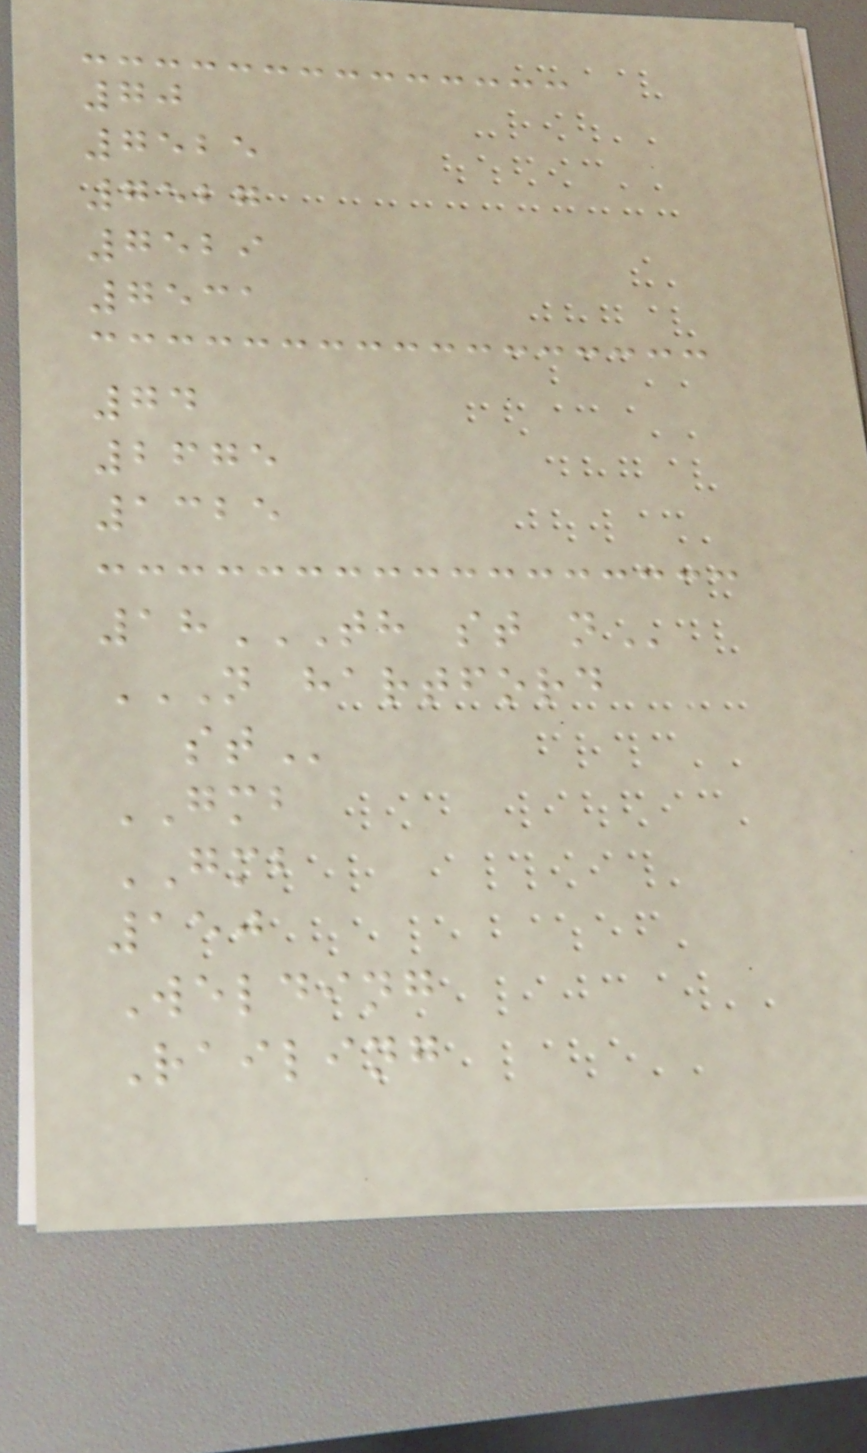70
7525
7527
7529
7531
74
2675
1325
18TH ST N
N HARTFORD
ST
GMB
GMB
150
Welding
Railing
